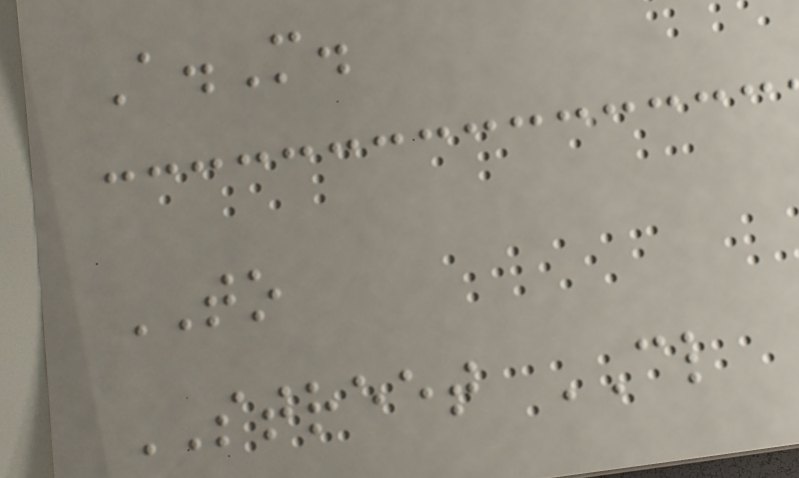A.M.
TO
STREET CL
